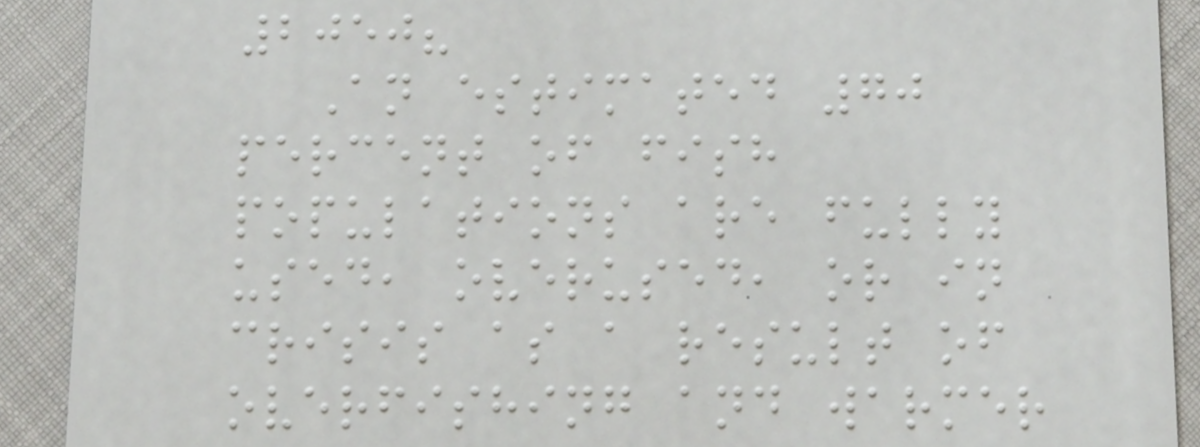2050?
An estimated 70
percent of fish
populations are fully
used, overused, or in
crisis as a result of
overfishing and warmer
